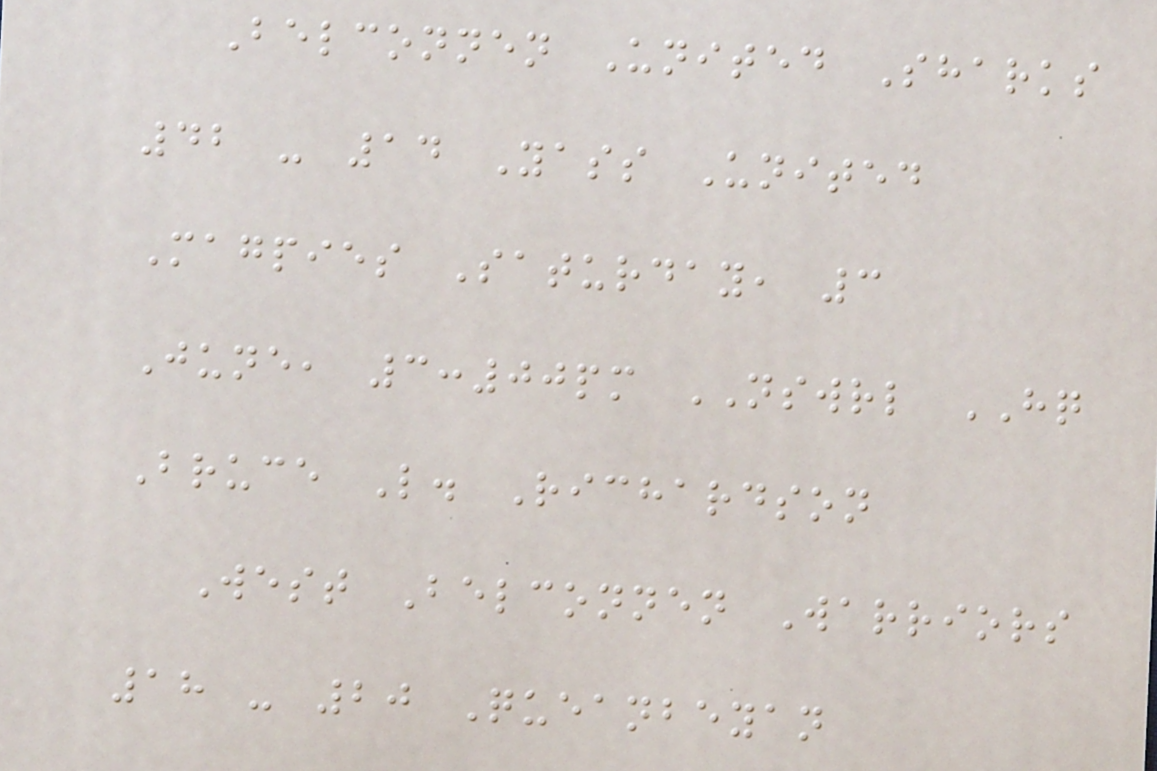Belconnen United Sharks
42 - 14 Yass United
Magpies Saturday, 3
June, 3:00pm NSWRL HQ
Bruce L. Richardson
West Belconnen Warriors
18 - 20 Queanbeyan
